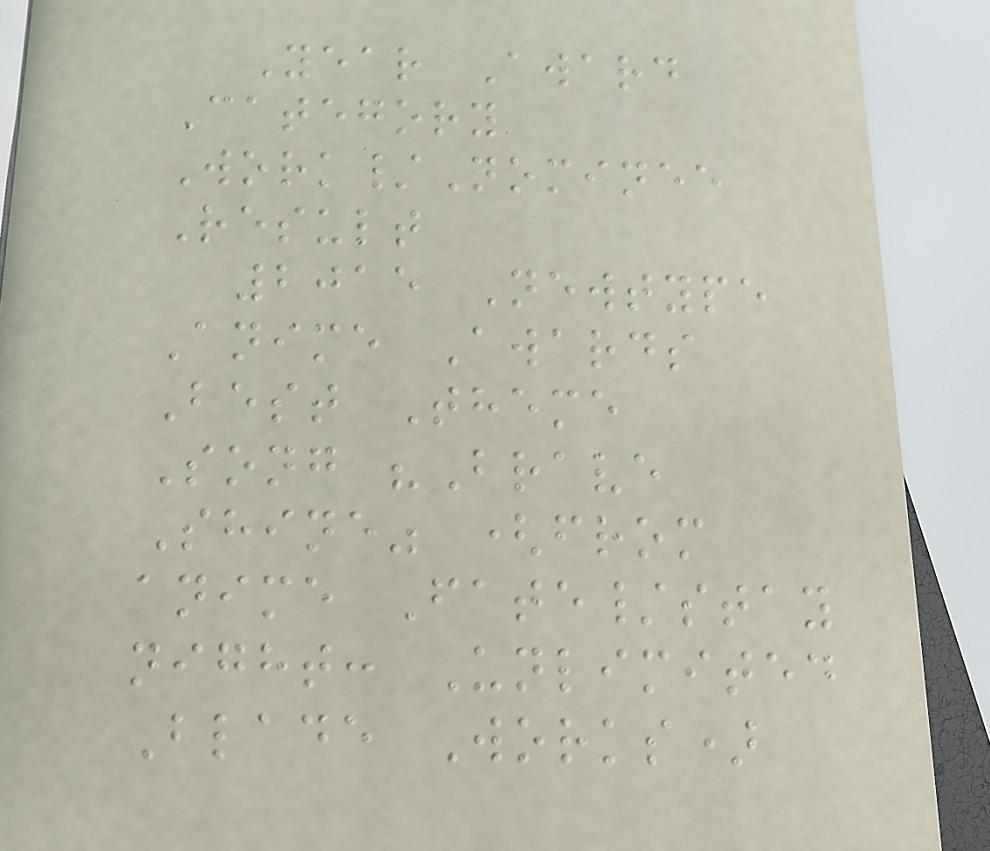Year Award
Category
Work/Nominee
Result
2015 Newtype
Anime Awards
Best Theme
Song "Brave
Shine" (from
anime Fate/stay
night: Unlimited
Blade Works)
